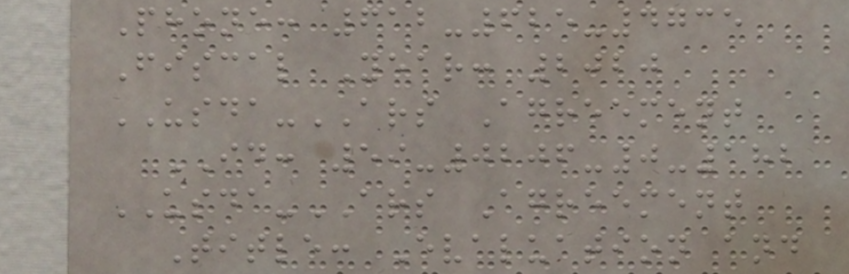Phone: 612-625-4735
Fiscal Year: 2020
USDA-ARS Agreement
ID: 59-0206-0-182
USDA-ARS Agreement
Title: Evaluation and
